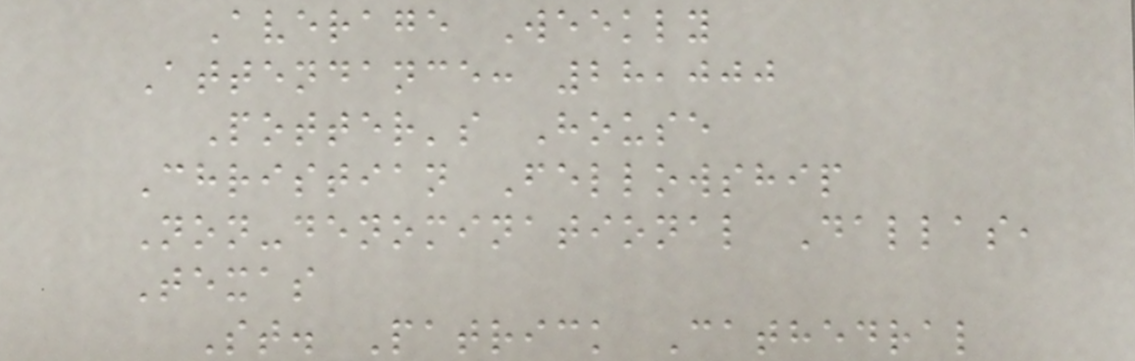Average Weekly
Attendance: 28,000
Potter's House
Christian Fellowship
Non-denominational Dallas,
Texas
St. Patrick Cathedral
